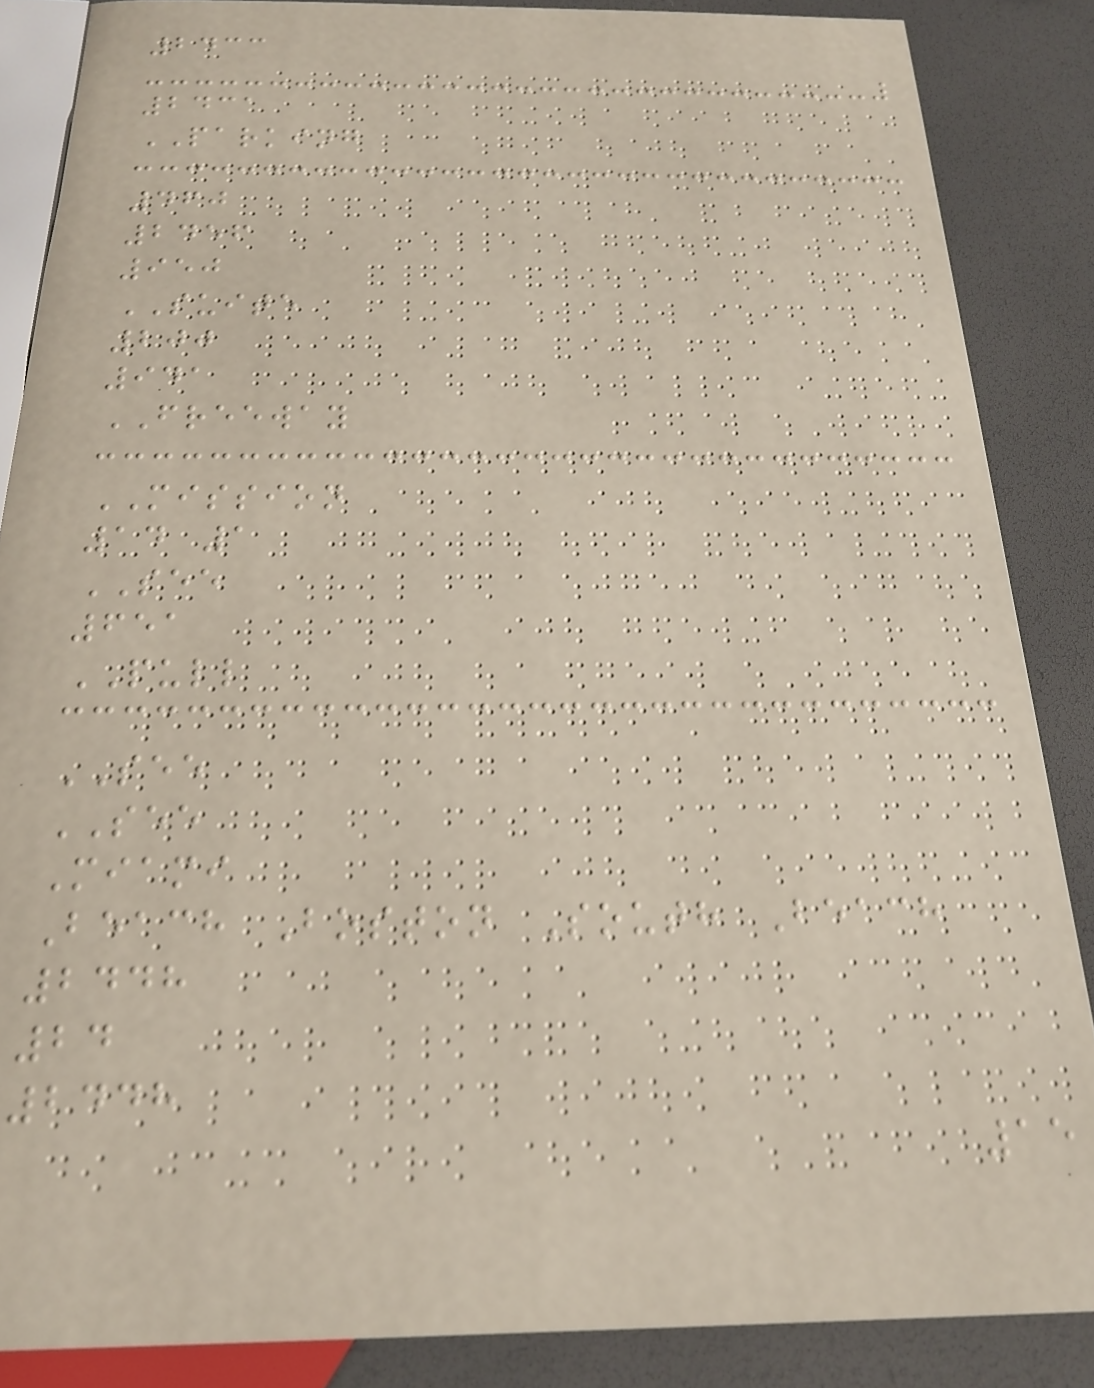2433
2431
PARKING
460
2456
950
SUITE
200
941
FREEWAY
MISSION
14 1
SEE
651
PULL
SEE
SEE
Miami
Beach Boston South Beach
2448
24
2448
15
